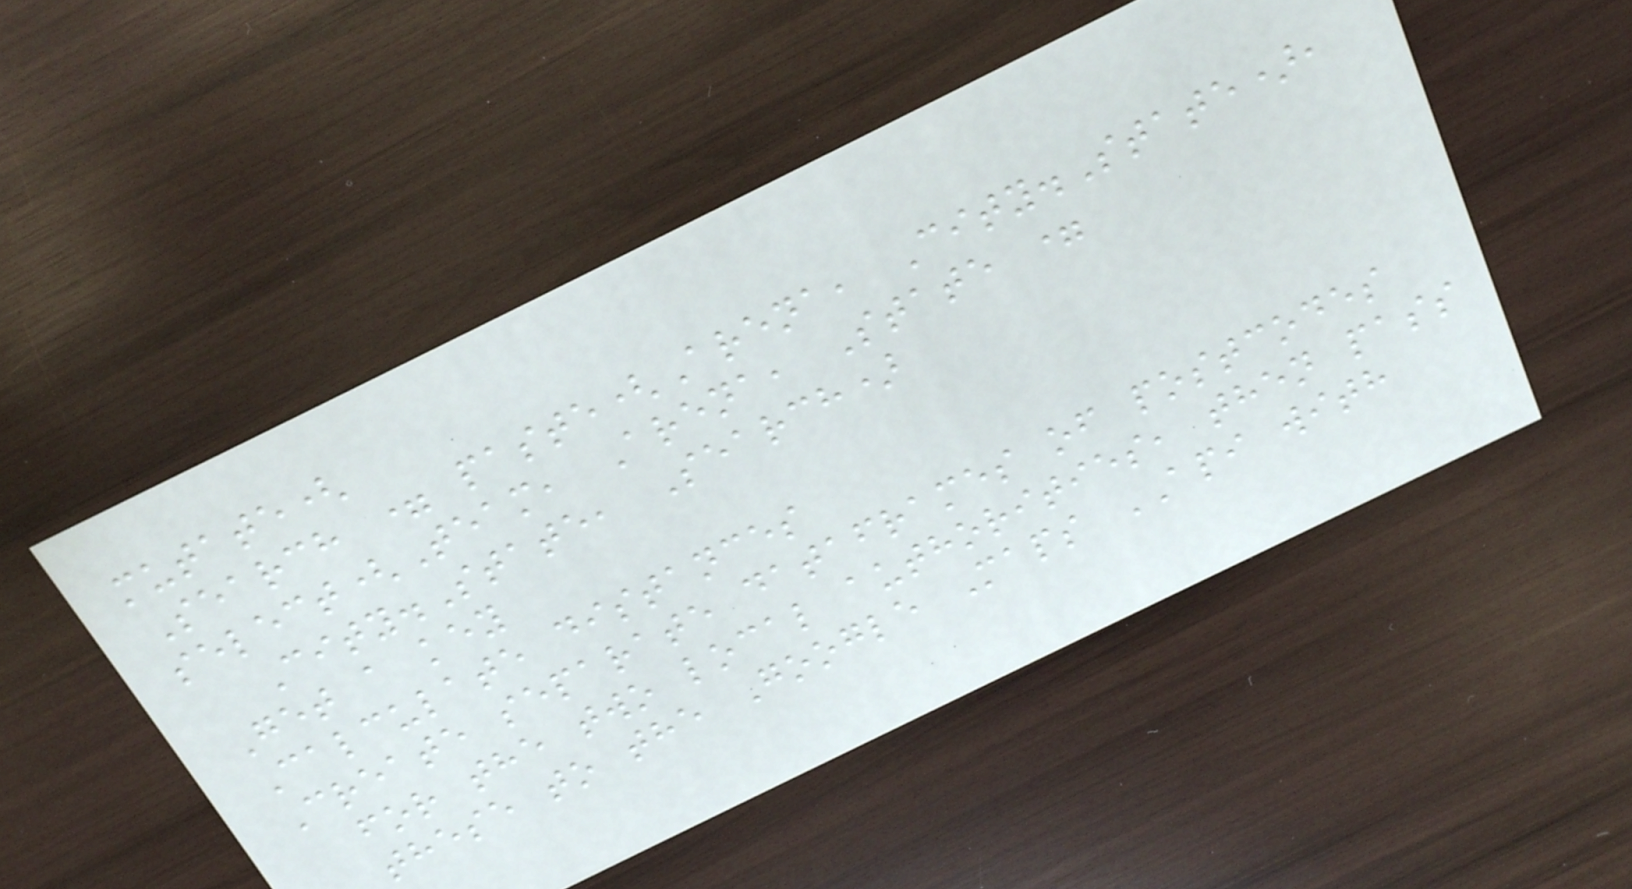mutate(
Search = paste(Arena, City.State),
select(Team, Arena, State =
City.State, Search)
Get a key
Calculate distances
Create separate dataframes of postcodes
for the two local authorities, then pass
these to the Google Maps API with
